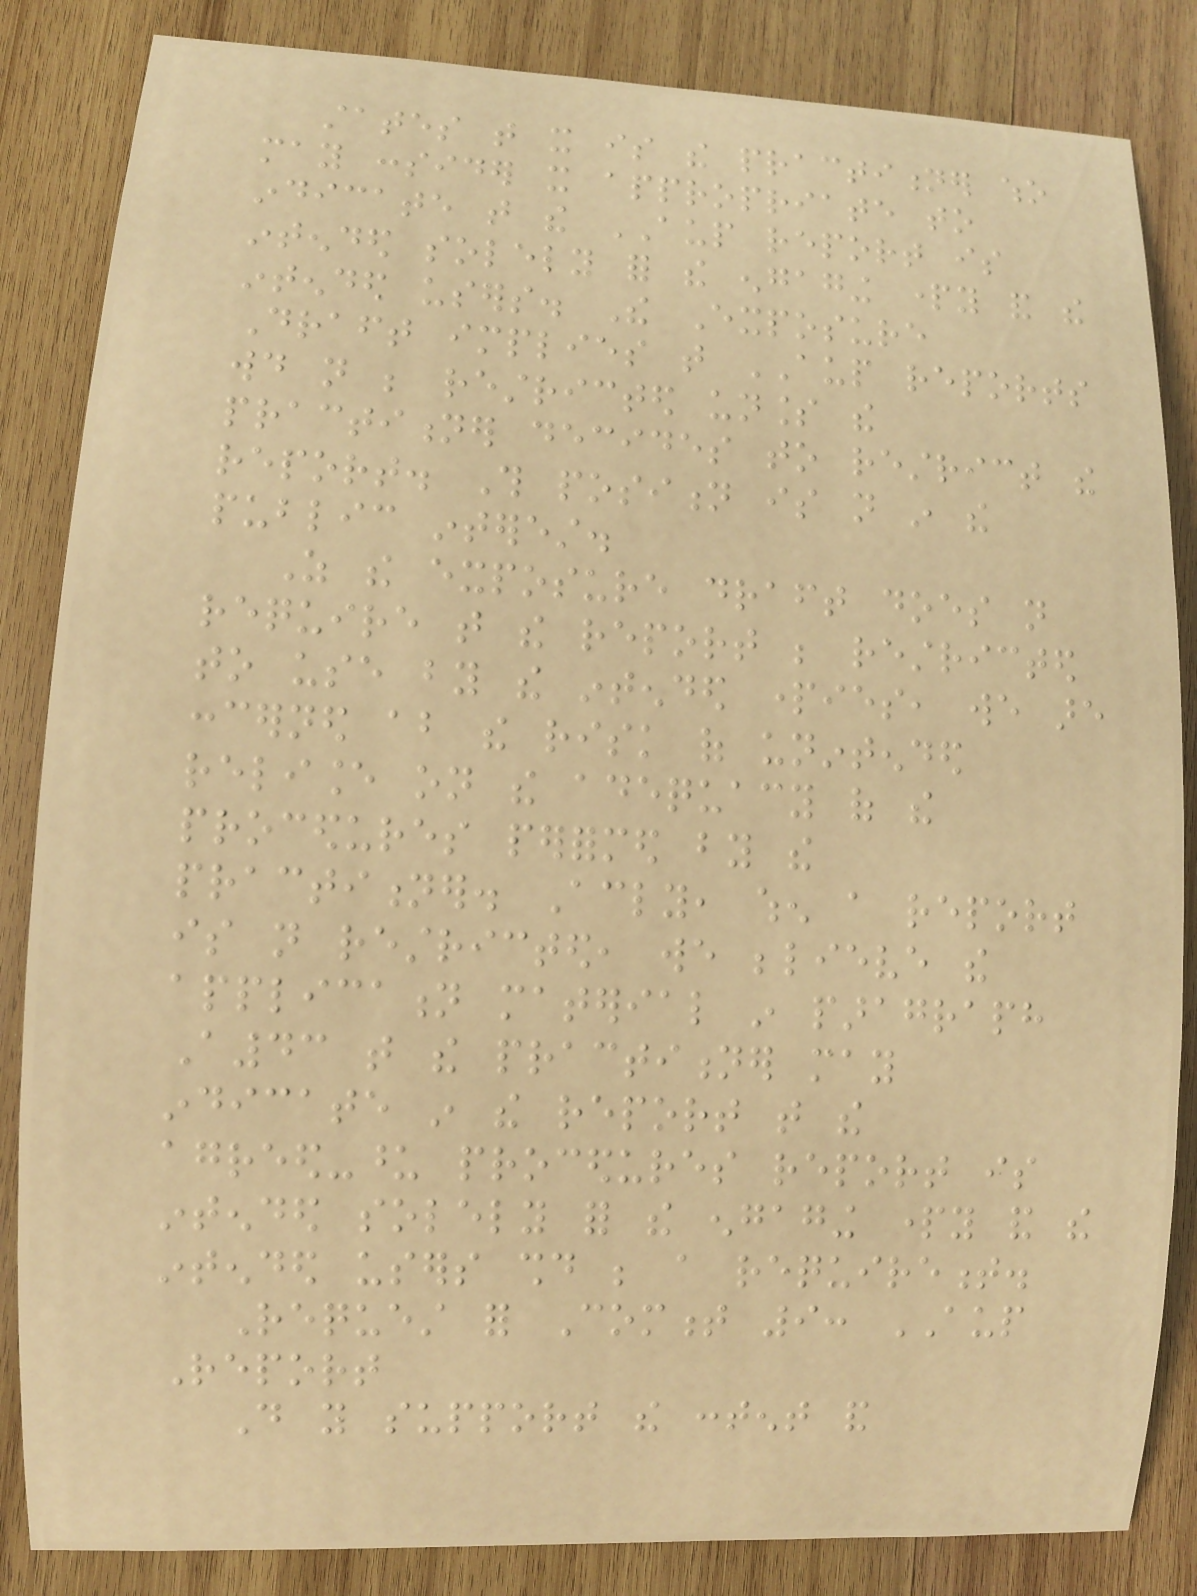states that it is the practitioner who
may consider it appropriate to
indicate that the AUP report is
intended solely for the engaging party and the
intended users. The Exposure
Draft implies that AUP reports
would not be restricted unless the
practitioner decides to restrict the
report. This position is not in the
public interest.
As the exposure draft does not
require that the report be restricted
to use by the intended parties, we are
concerned about the risk of unintended
reliance on the adequacy of the
procedures performed by the
practitioner. Accordingly, when a report
is not restricted, we believe the
application material in paragraph
A43 that the practitioner may
indicate in the report that the
agreed-upon procedures report is
intended solely for the engaging party and the
intended users should be a requirement.
Request for Comment 9: AUP
Report
Do you support the content and
